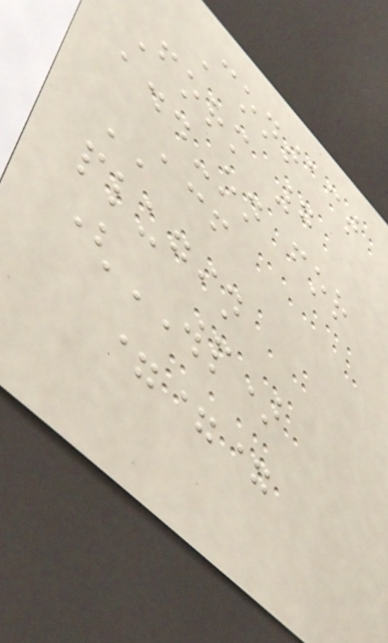Contact
Form 7
add-on for
ACF
plugin
(WP)
===
